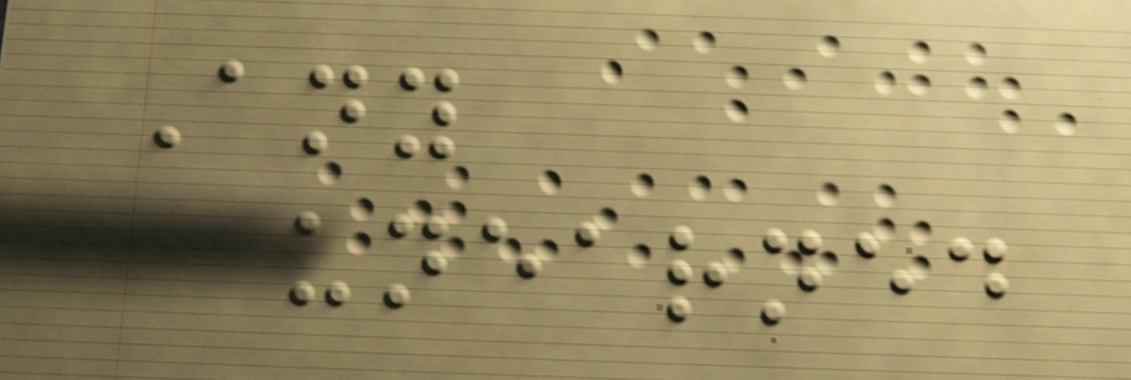Any
unearned
